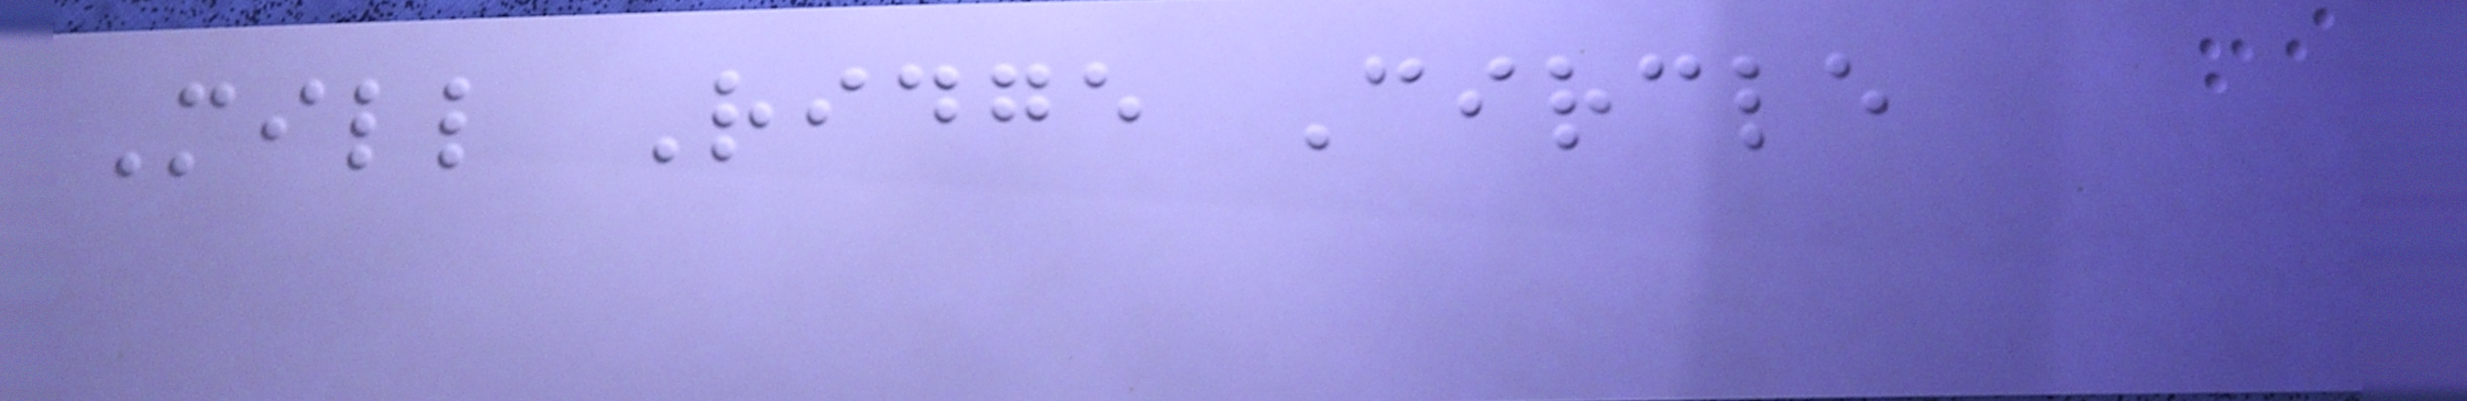Mill Ridge Circle
